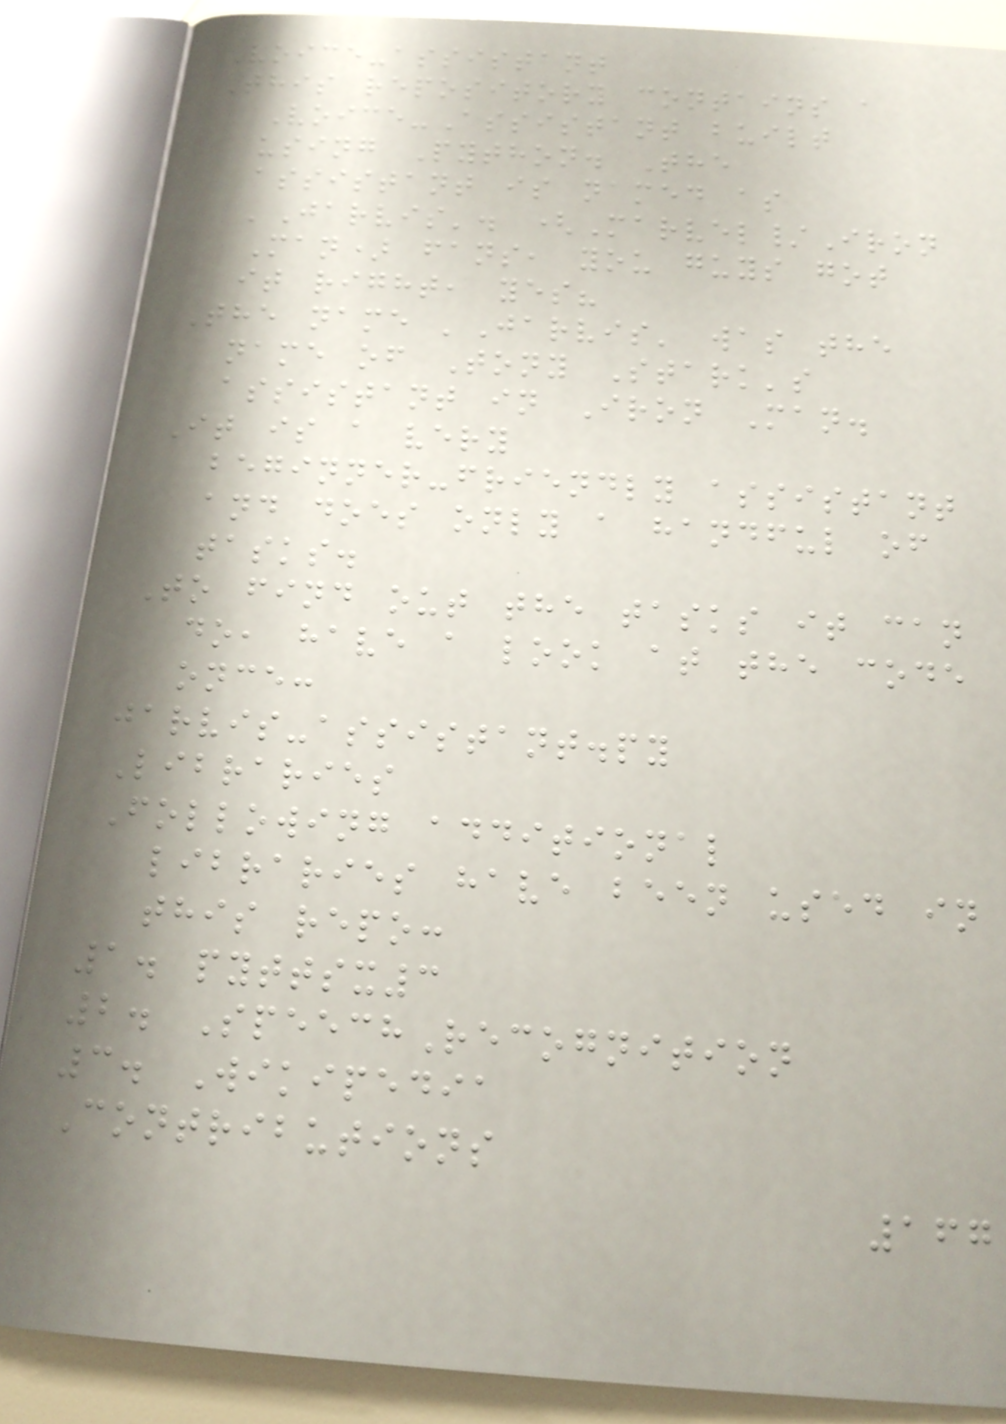Voice-assistant
This repository contains a
Voice-Assistant built
using Python. The
assistant is named as
'Jarvis'. (Marvel/Iron
Man) fans, you guys got
it right, yes?
The name 'Jarvis' was the
name of Tony Stark's
assistant in Iron Man.
It is a very
beginner-friendly assistant
and does only a handful of
tasks.
To find out the tasks it can
do, have a look at the code
once:
jarvis-assistant.py
Libraries
Following additional
libraries have been used in
this repo:
1. pyttsx3
2. SpeechRecognition
3. Wikipedia
Contributions
167
